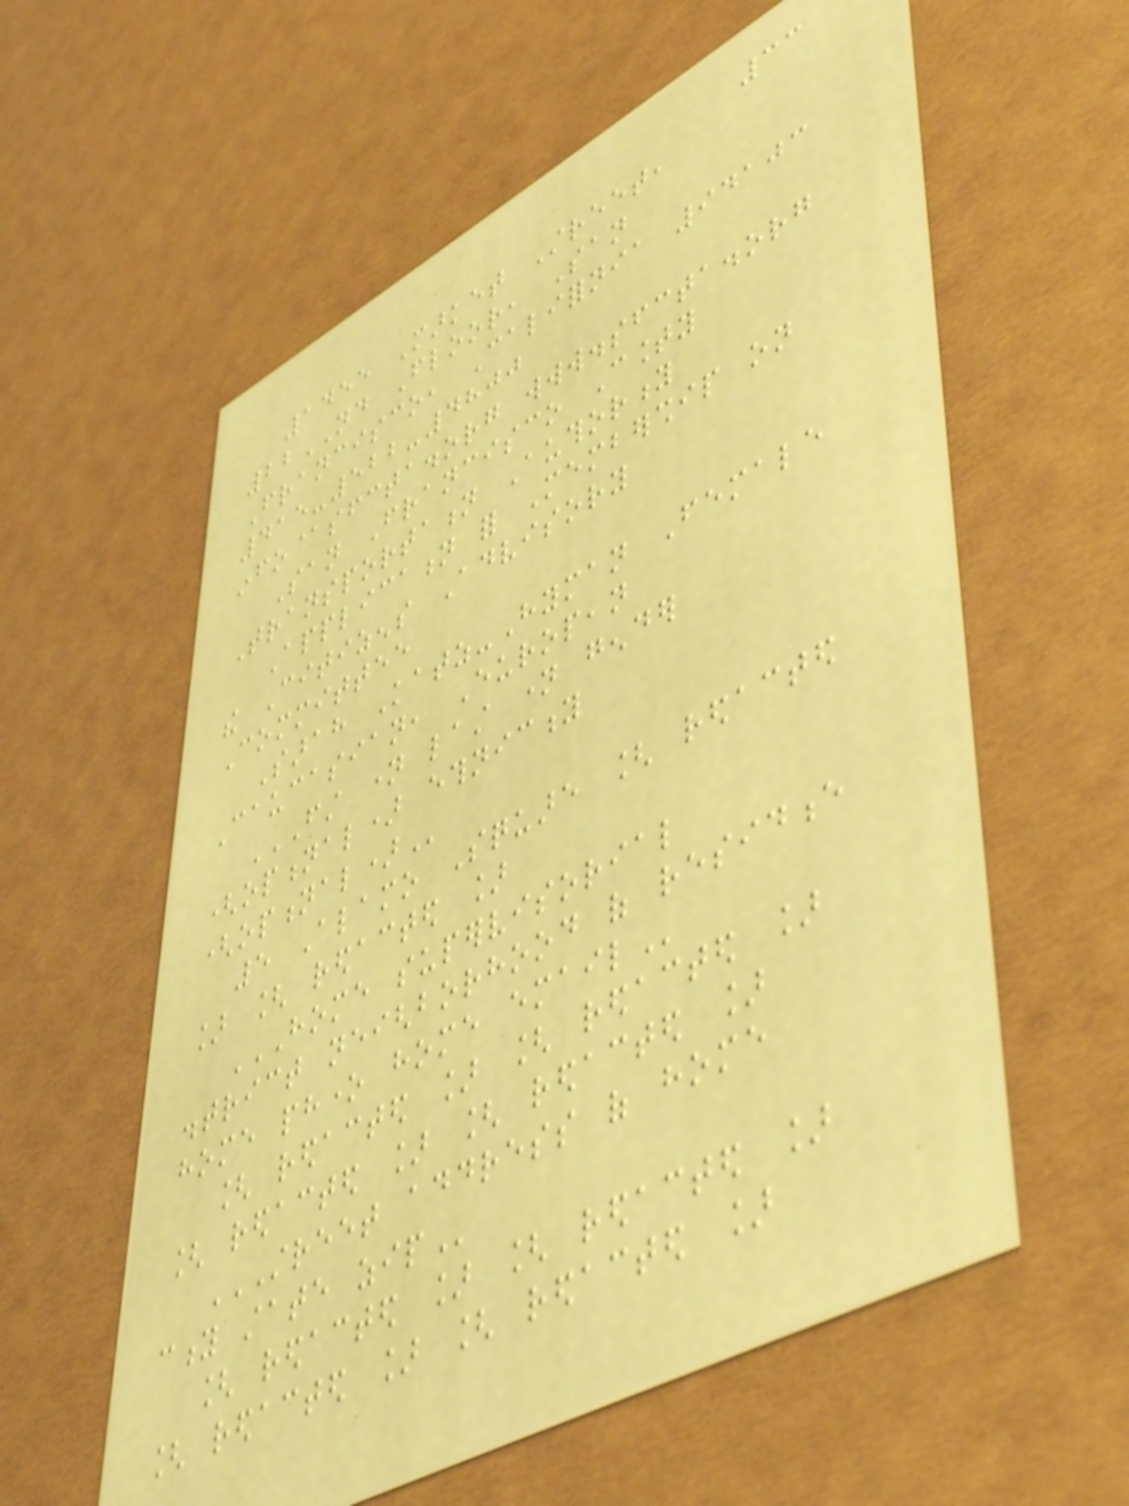33
1455 Market Street,
22ND Floor, San
Francisco, California 94103
415-522-4800
info@sfcta.org www.sfcta.org
San Francisco County
Transportation Authority
Application for Membership on
the Citizens Advisory
Committee
Sarah Katz-Hyman Female
Caucasian, European
FIRST NAME LAST NAME GENDER
(OPTIONAL) ETHNICITY
(OPTIONAL)
5 Alamo Square [ redacted
] [ redacted ]
HOME SUPERVISORIAL
DISTRICT NEIGHBORHOOD OF RESIDENCE
HOME PHONE HOME EMAIL
[ redacted ] [ redacted ]
[ redacted ] [ redacted ]
STREET ADDRESS OF HOME
CITY STATE ZIP
[ redacted ] [ redacted ]
[ redacted ] [ redacted ]
